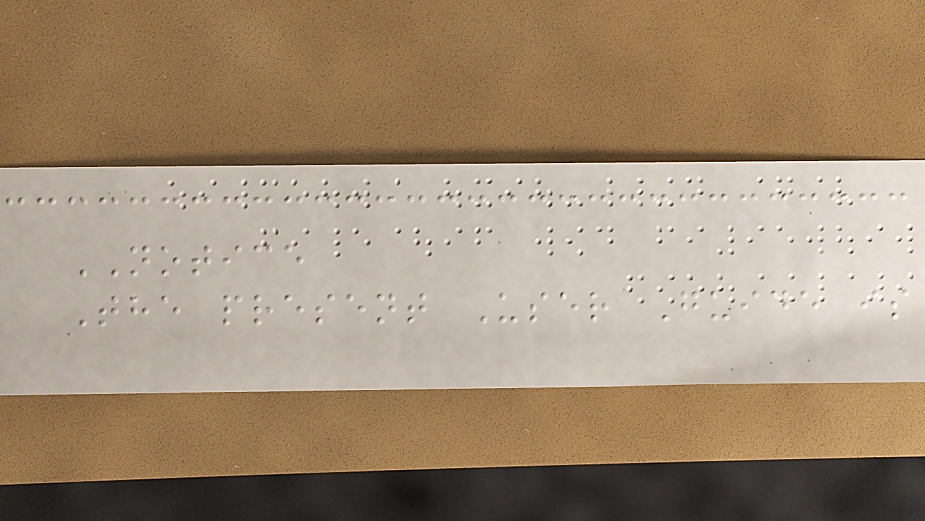NOTICE
The present User Guide is
